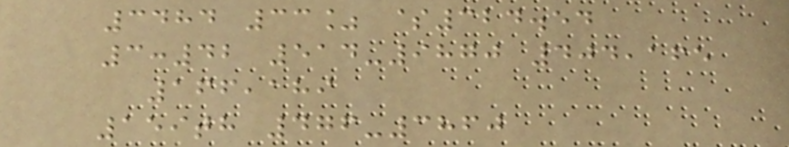3484 33% $324.54
3:42 514-9870 404,165
166,189
159th 476-3860
